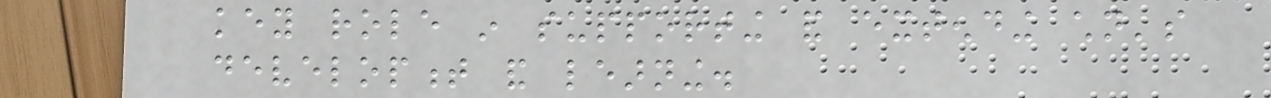key role in supporting and extending children's
development and learning.
